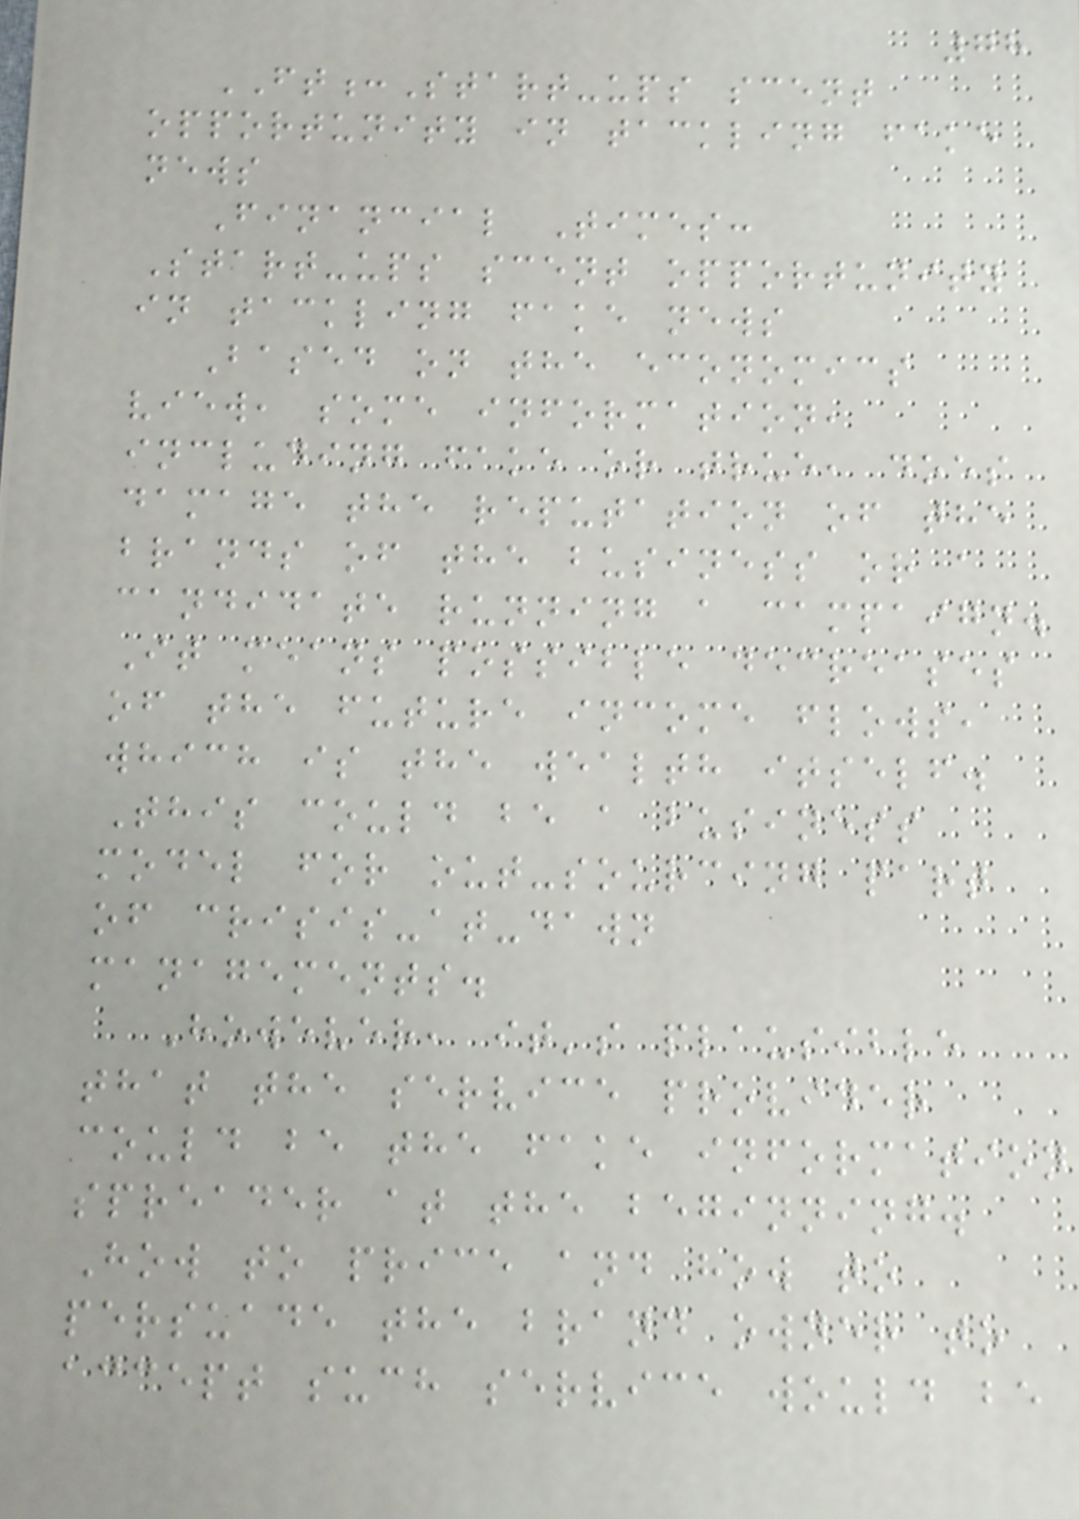78
FT:Start-ups scent
opportunity in tackling fake
news
Financial Times:
Start-ups scent opportunity
in tackling fake news
Based on the economics
view, some information,
including fake or true, does
damage the reputation of the
brands of the business or a
candidate running a campaign.
It means possible decreases
of the future income flows,
which is the wealth itself.
This could be a business
model for out-sourcing part
of crisis-at-dawn
managements.
However, it's plausible
that the service provider
could be the fake information
spreader at the beginning.
How to price and how to
persuade the brand owner to
accept such service would be
